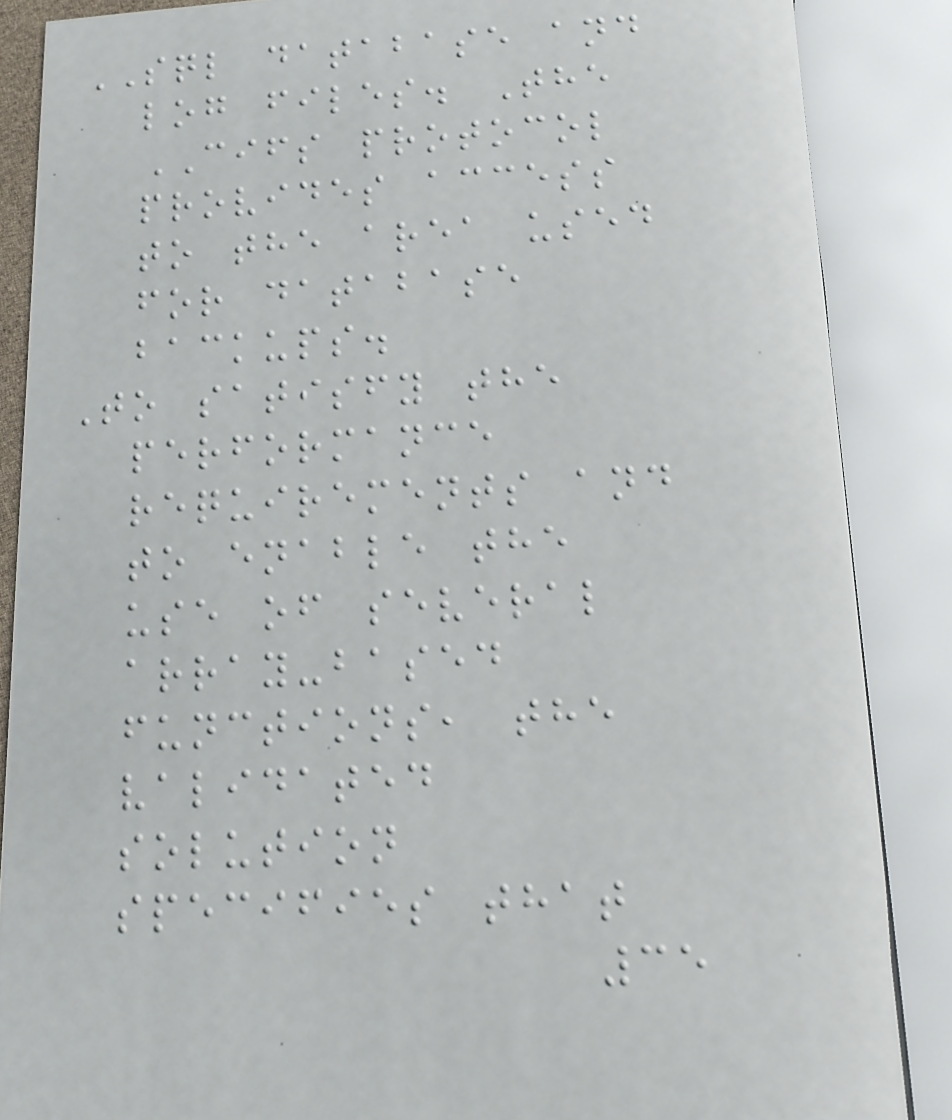SQL database and
log files. The
CIFS protocol
provides access
to the area used
for database
backups.
To satisfy the
performance
requirements and
to enable the
use of several
array-based
functions, the
validated
solution
specifies that
35
